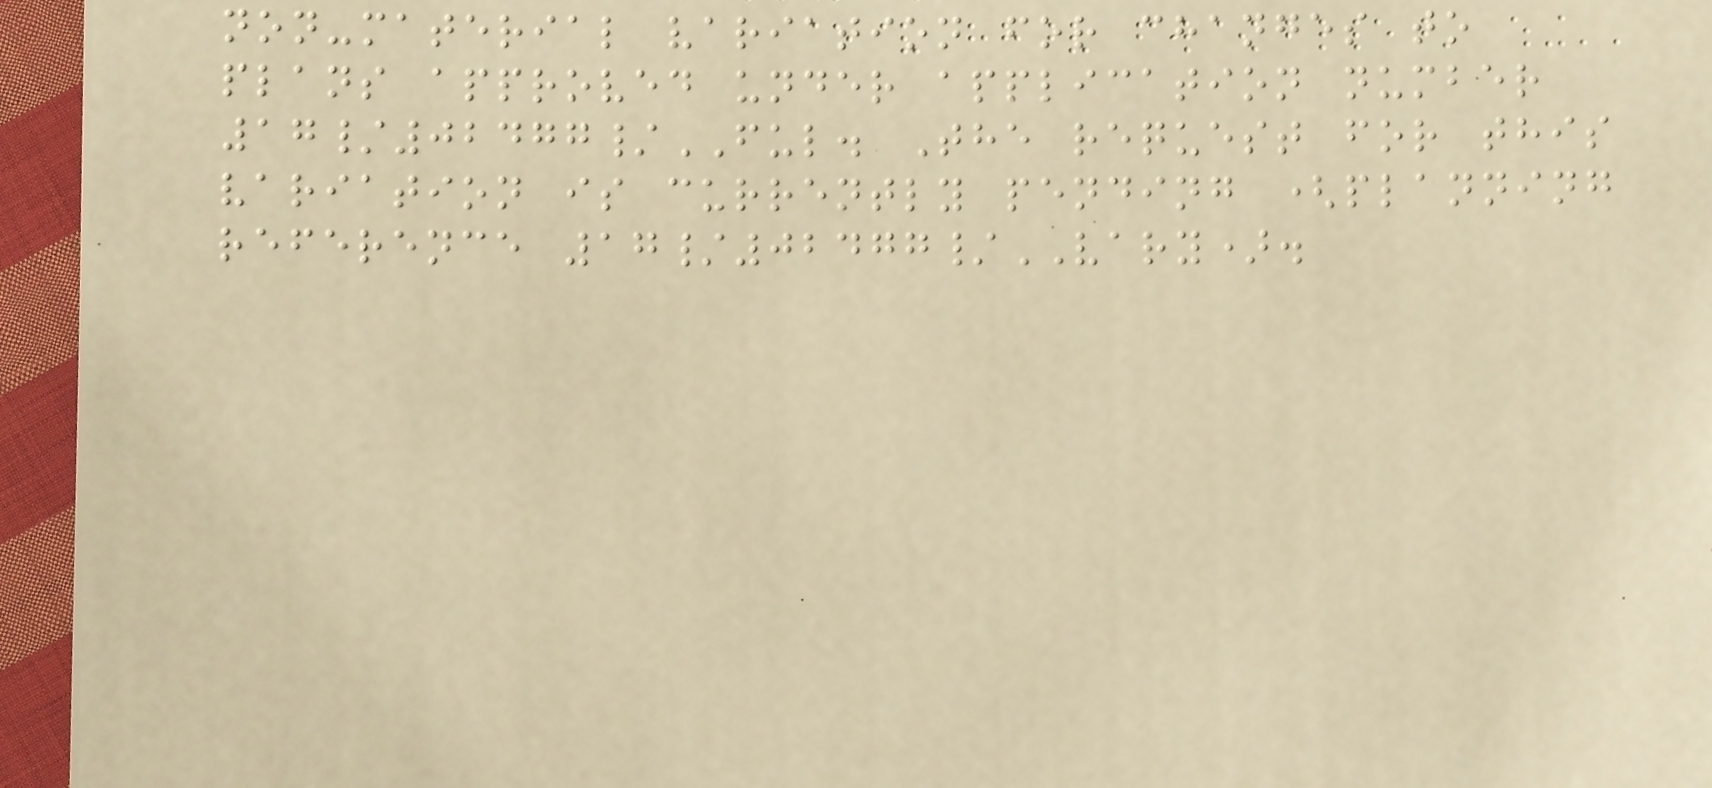non-material variation for changes to
plans approved under application number
17/02477/FUL. The request for this
variation is currently pending (planning
reference 17/02477/VARY).
